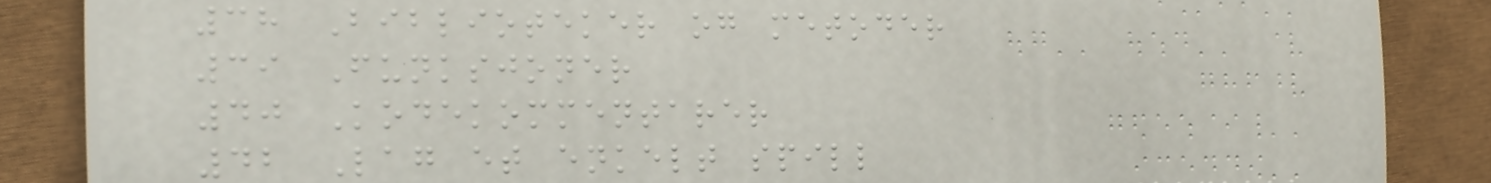38 Biblioteker og metoder
39 Funksjoner
40 Kodekommentarer
42 Lag et enkelt spill
